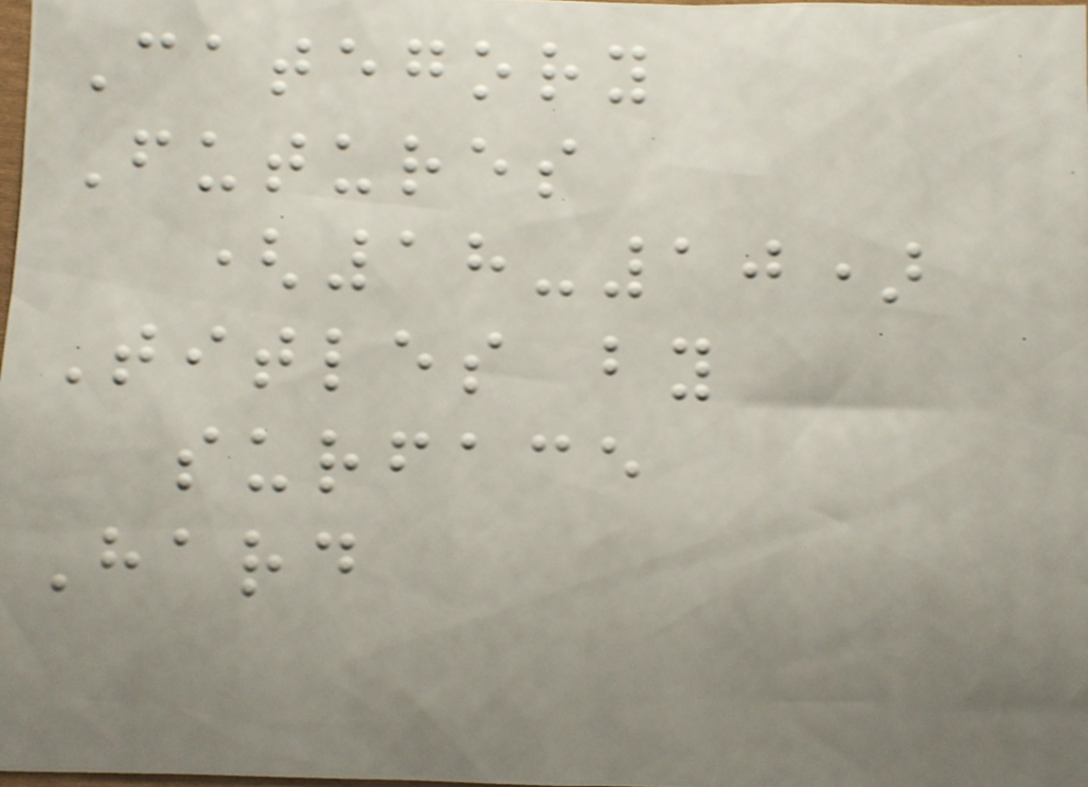Category
Futures
(18-10)
Titles by
surface
Hard
